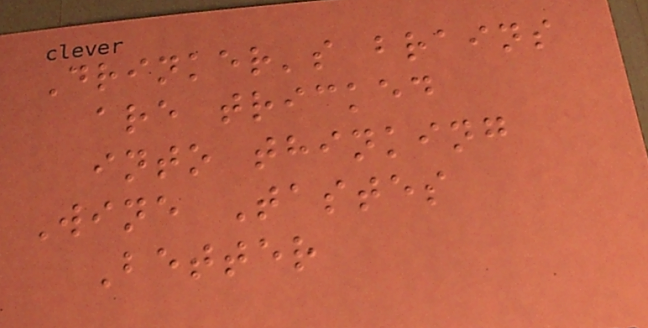Drinker's brains
are tricked
into thinking
Wine Tastes
Better
